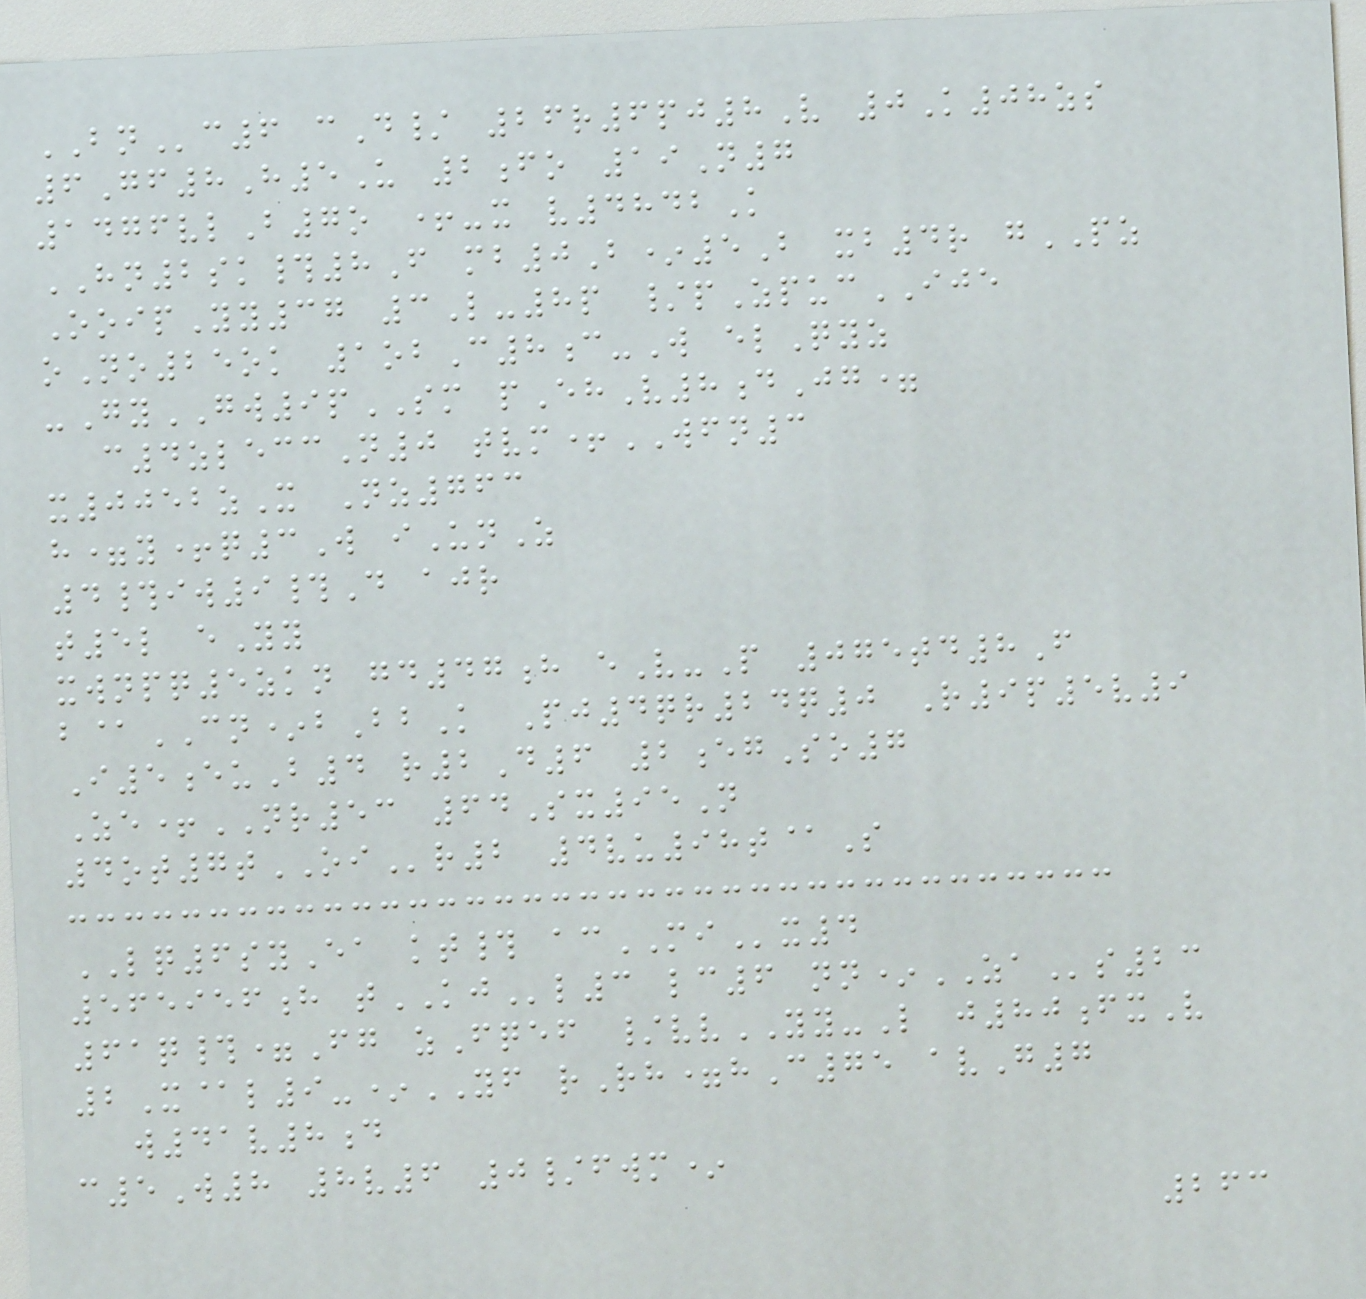BNc6 cD/ 26r6pj8V 0K08zs
6Gf8H5U 2fo 19N7
1476vlB7o +-x v4842K
HN2sk#8F mb0B*5B xb4r gPZ
OoipYy37 3L-8p /pZpucIJE
oNo25ok 1obC8c-W elQyz
-GyGW9pSM pEhV8dJg=
c4zleccN0 tvm+WFN3
x0052zX Nz763
h=y+q3W iUnZ
4#iw9#D ajr
t5l eYy
xwnpq5zkn gd47h eV-P 075td8F
b@CN*bBbK Pj4qr24q0 R9p5v9
I5euB4 r2D6 2egSo7
Ze+NR53 64Sx95N
4ot7tOIr2 4vu98t@S
LQ6syEa kt# acMIx4
565956h tKJl3 lc6 nn*ZAs23
61q#=Fg zFqef /vvYY-L j80fxV
2X@l9-*YF rRh=hC75 avG7
w41v8d
c5W8 8v6 0/fwm*
263
